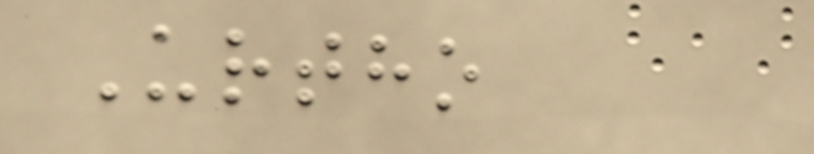Urtho
